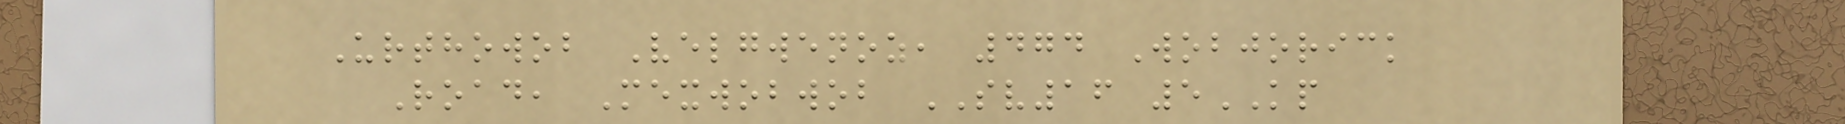Urthowob Velgwenoz, 474 Wobjorick
Road, Mexwobwob SV16 5KP
